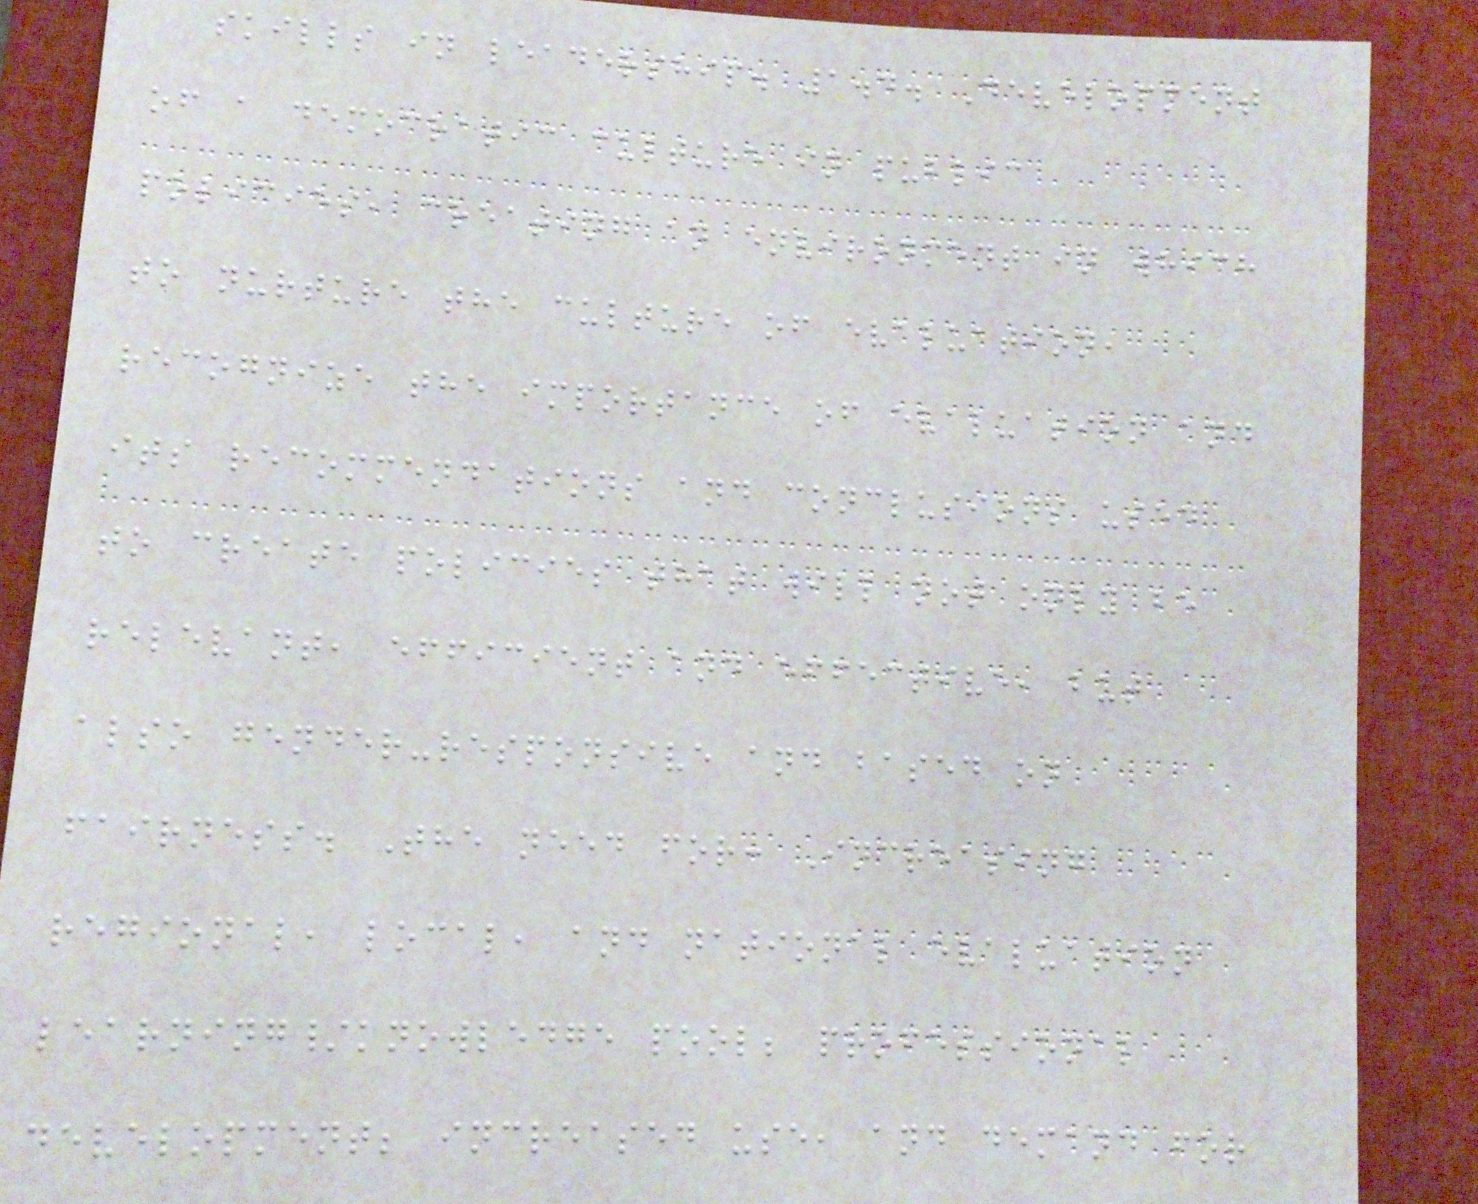skills in leadership. 1.4. Development
of a democratic culture in public
policies, creating an environment in which
to nurture the culture of evaluation,
recognize the importance of evaluation and
its recommendations and conclusions used
to create policies that will not only be
relevant, efficient and effective, but
also gender-responsive and based on
fairness. The need for: Increasing
regional, local, and national evaluation
learning/knowledge pool; professional
development; increased use, and demand for
